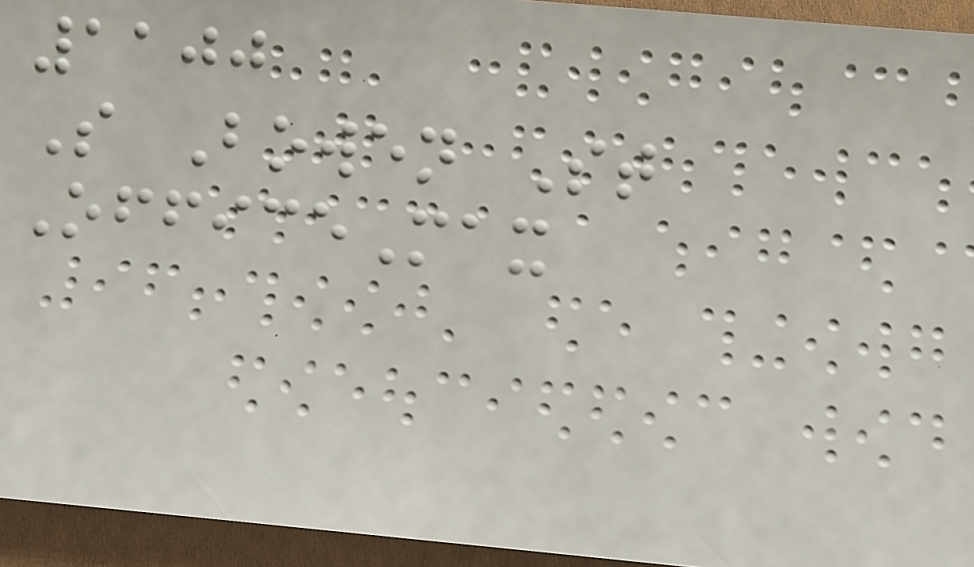1100
S Bowen St
OfficeMax
